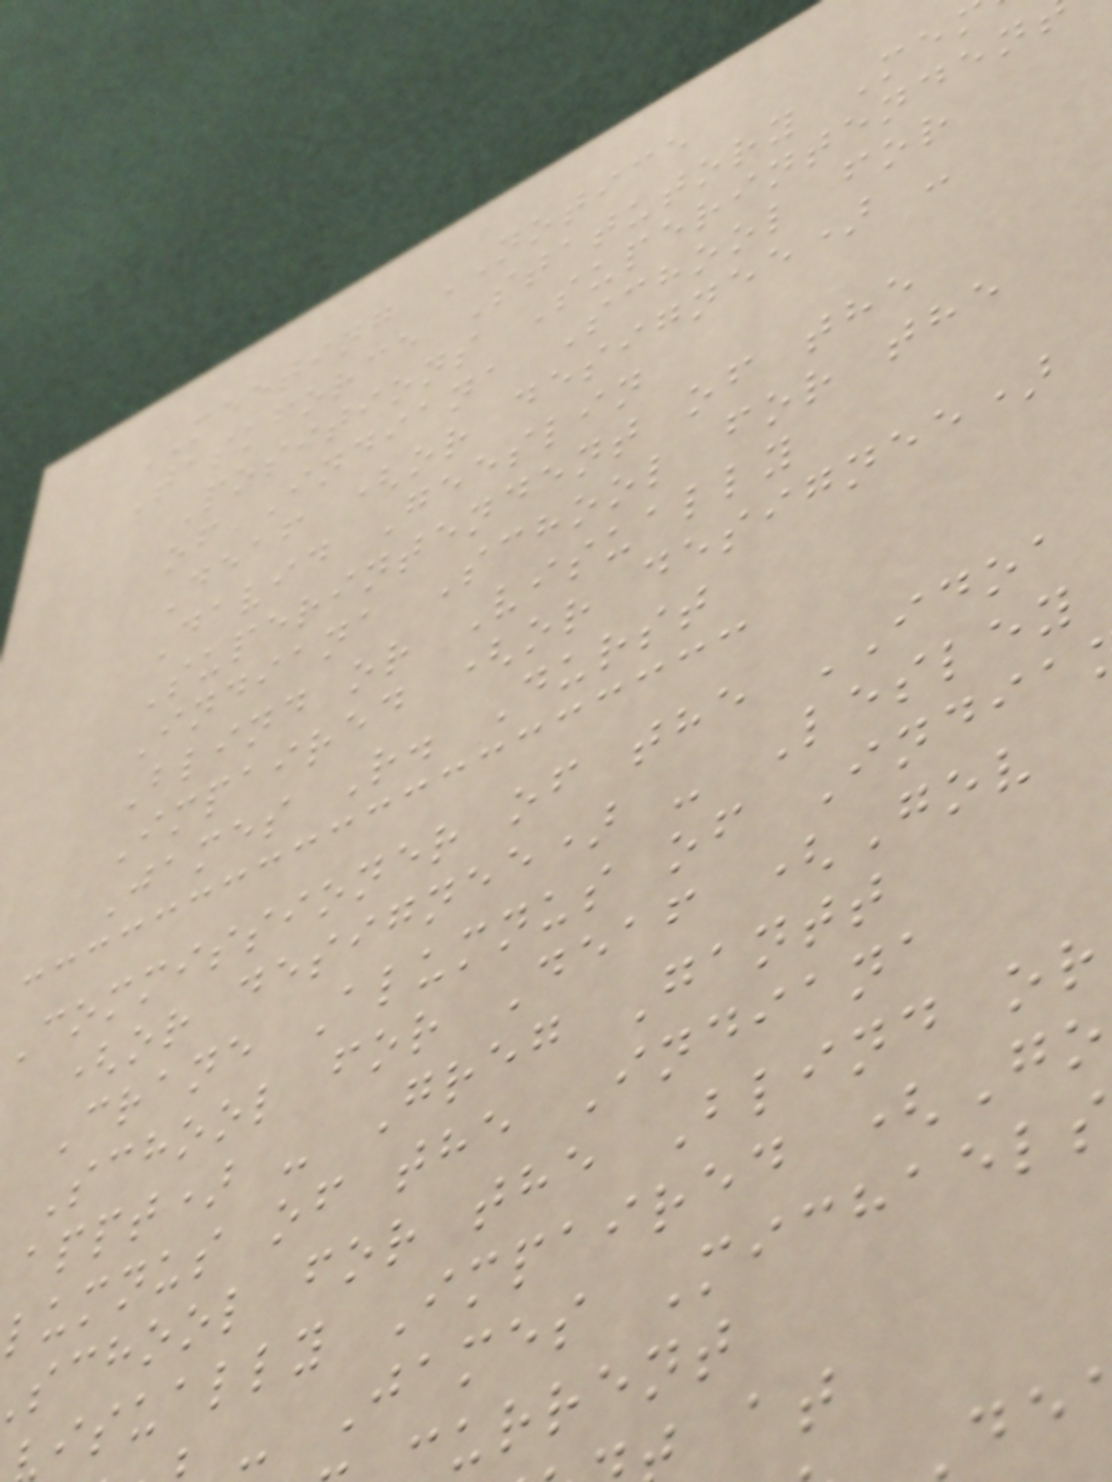MEETING NOTICE
Taskforce Statutory Me
Positions Superintenden
of Indiana School for
Deaf (or designee) -
David Geeslin
Superintendent of the
Indiana School for the
Blind or Visually
Impaired (or designee)
James R. Durst
Commissioner of the IDOA
(or designee) - Lesley
Crane Alumnus of India
School for Deaf (Gov
appt) - Greg Gantt
lumnus of the Indiana
school for the Blind or
isually Impaired (Go
- James Michaels
urrent
